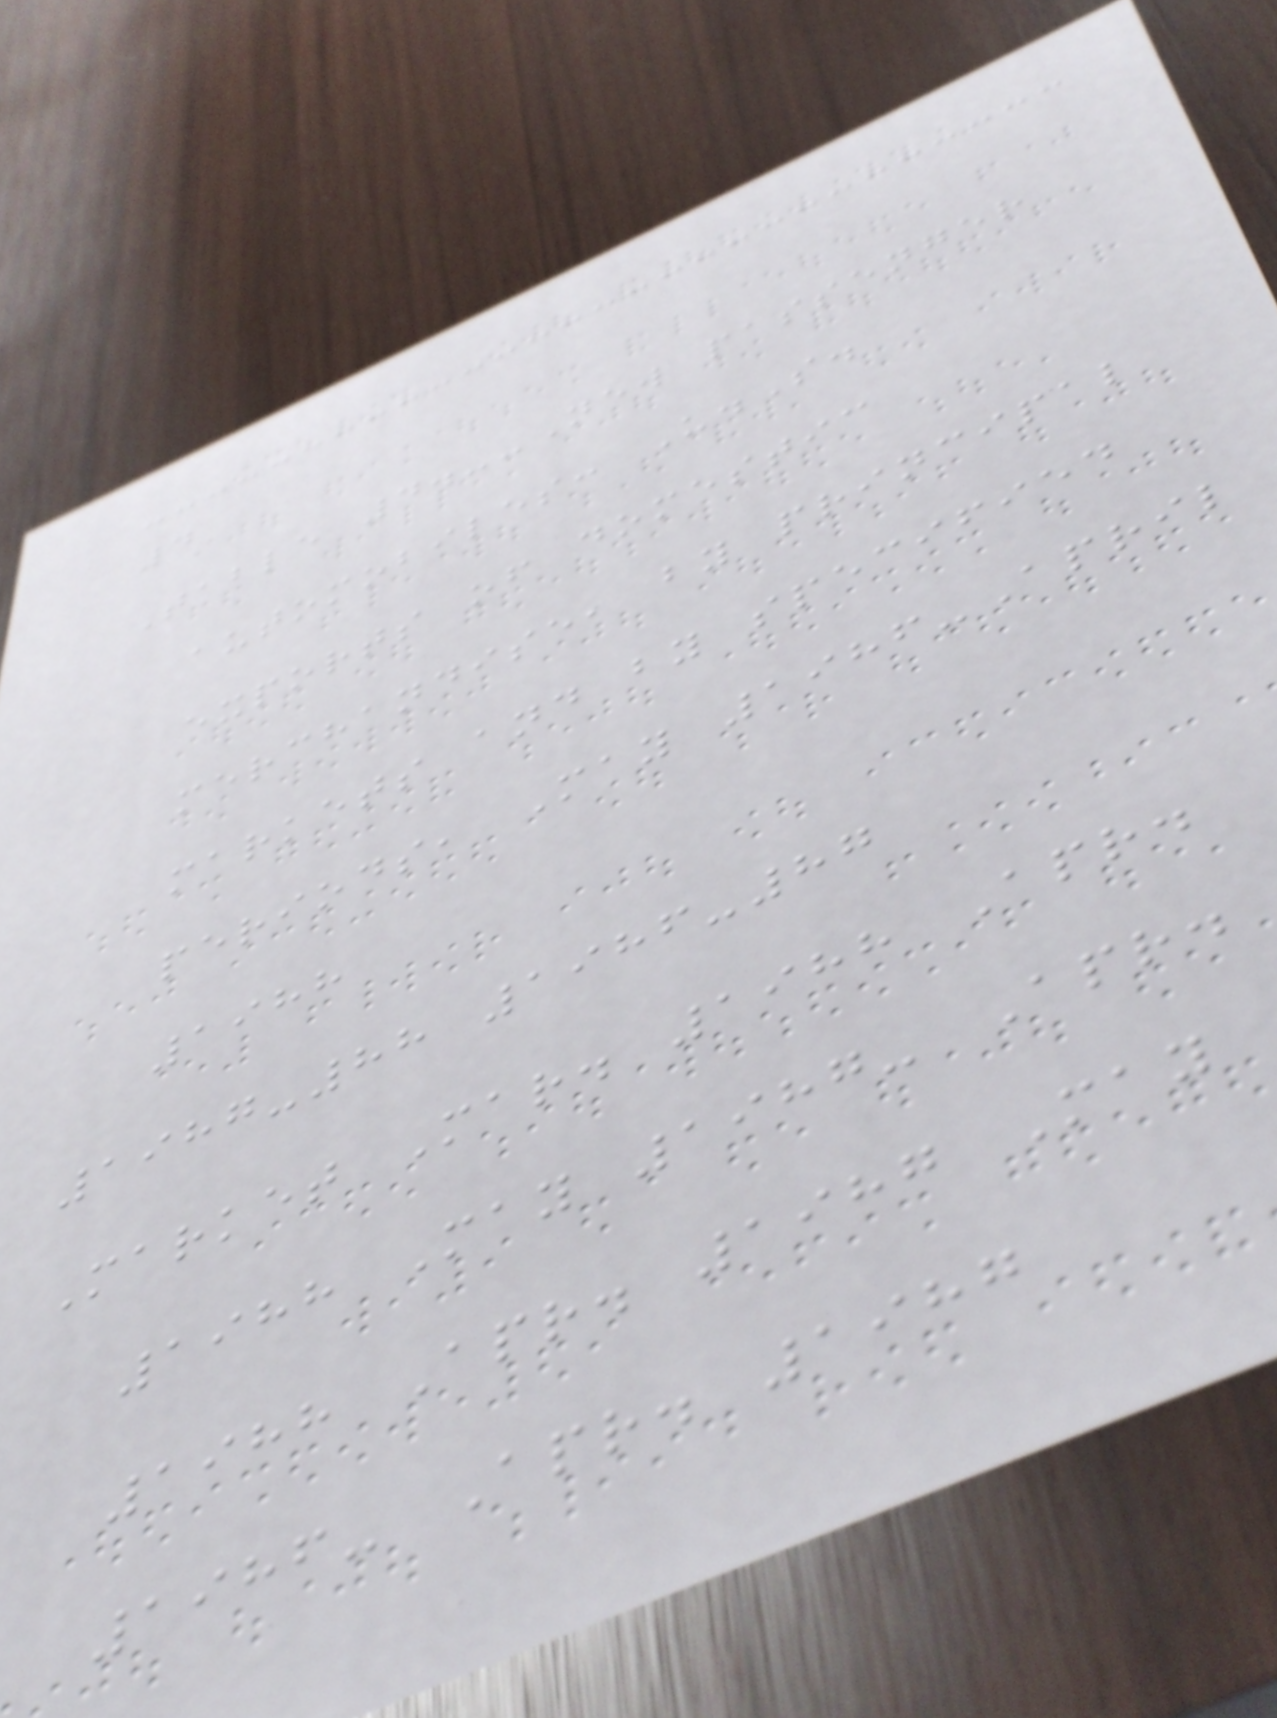4
Table 4.--New passenger
automobiles: U.S.
exports of domestic
merchandise, by principal
markets and by specified
periods, May 1986-April
1988
1987-88 1986-87
Market Mar. 1988 Apr.
1988 May 1987- Apr.
1988 Apr. 1987 May
1986- Apr. 1987
